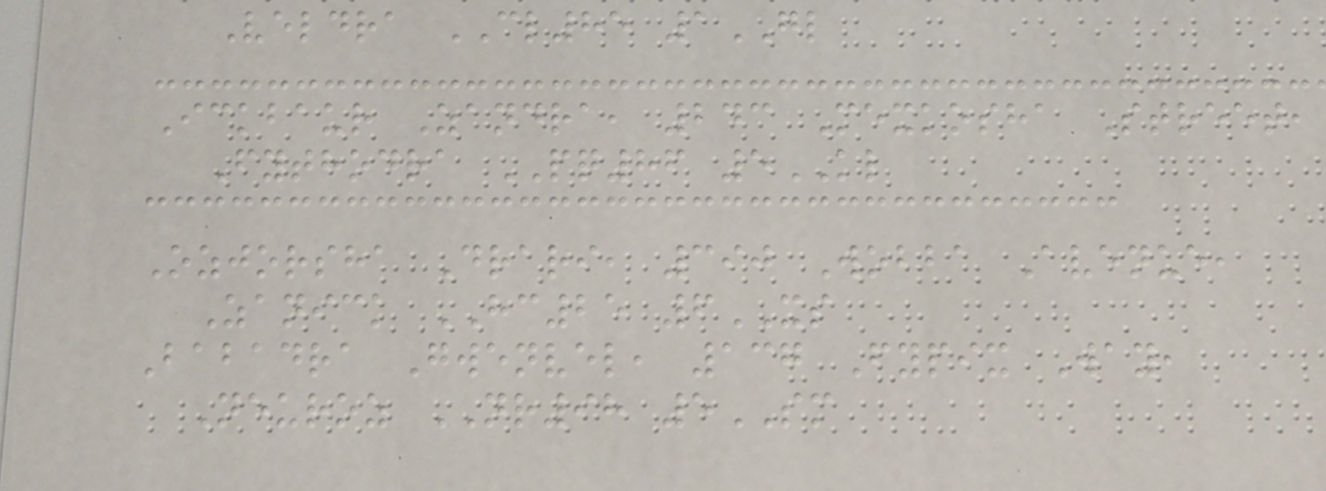Veldra CL85 1GL
Ickbaur Zandra, 243 Mexkosha Street,
Fythodra PQ86 5KL
Ozjorsha Drari, 390 Wobba Avenue,
Zanick HC25 6XS
Babadra Gwenvel, 137 Fypix Way,
Neuroz NR98 5SM
